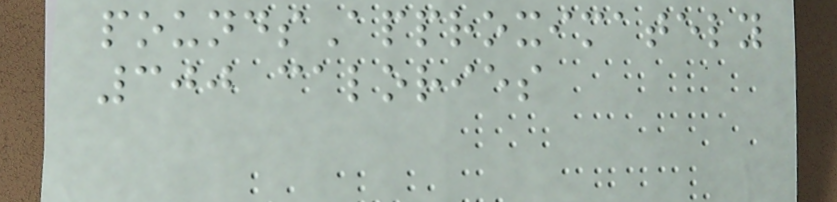poundsApproximately
300 calories
